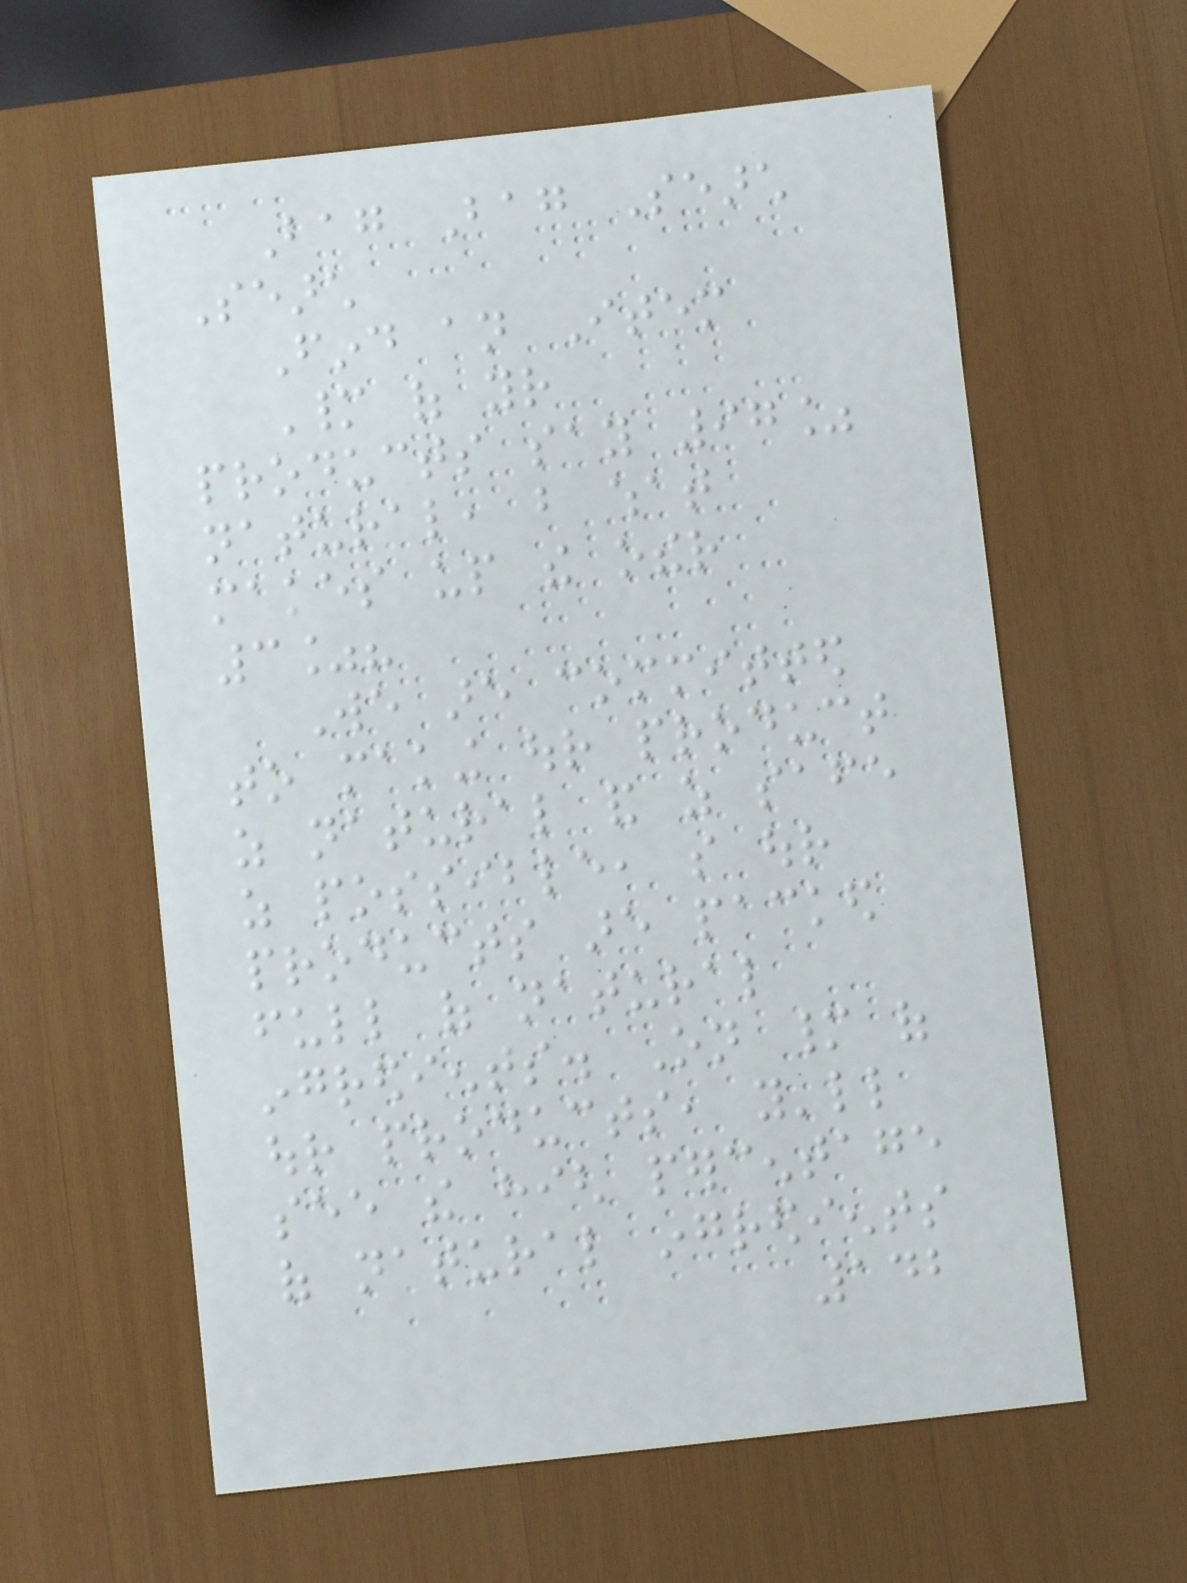Bag Bag Search
Search
Find an Item
Many of your
products say 97%
natural, but what
makes up the other
3%?
We are committed
to making our product
as natural and as safe
as possible, so our
products are packed
full of natural
ingredients. On many of
our products, you'll
see the high percentage
of natural ingredients
142
